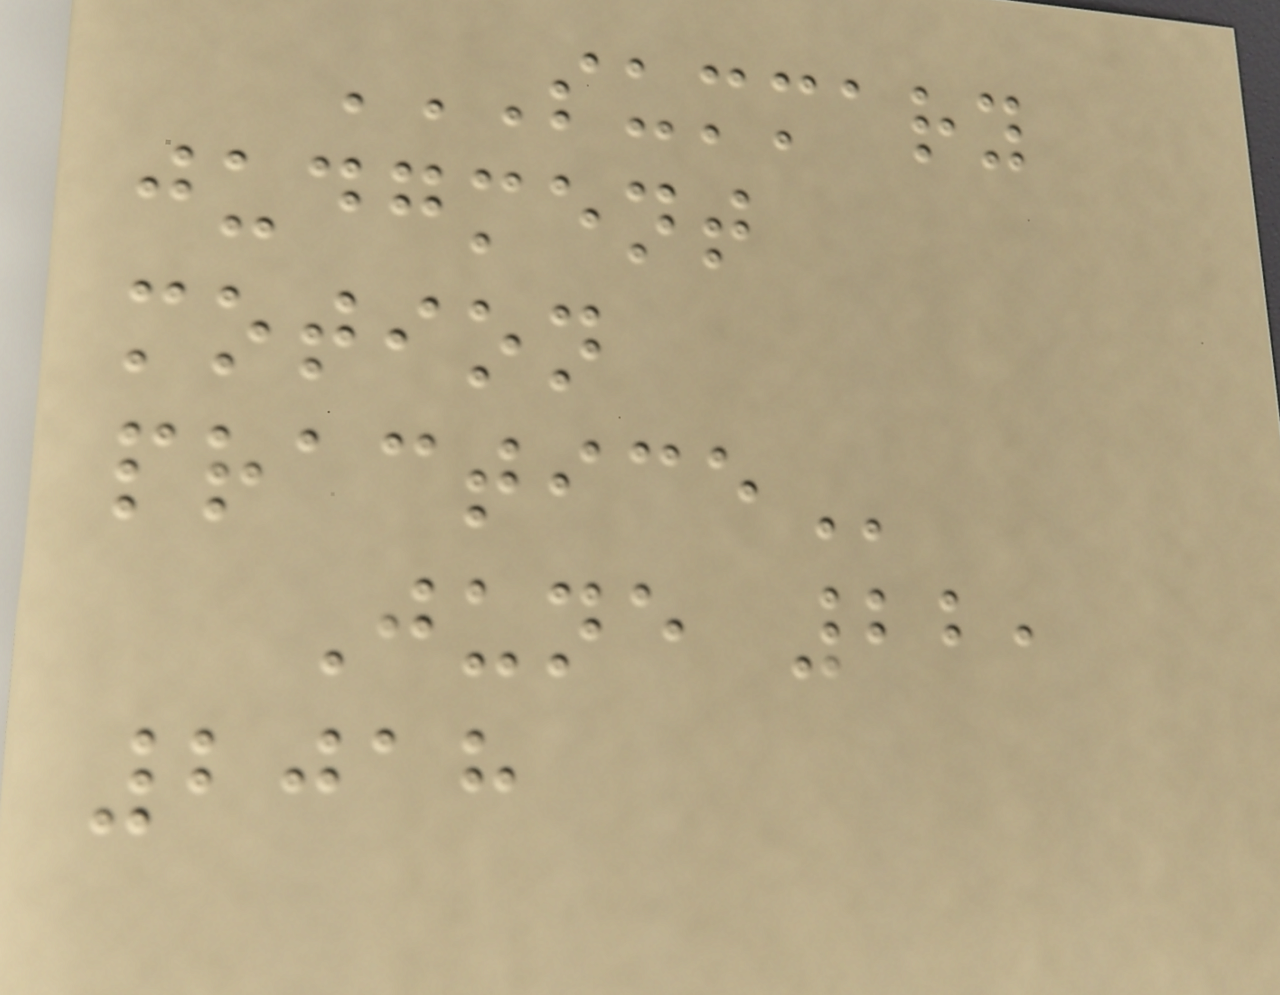SUMMARY
JUDGMENT
MOTION
PRACTICE
June 22,
2018
